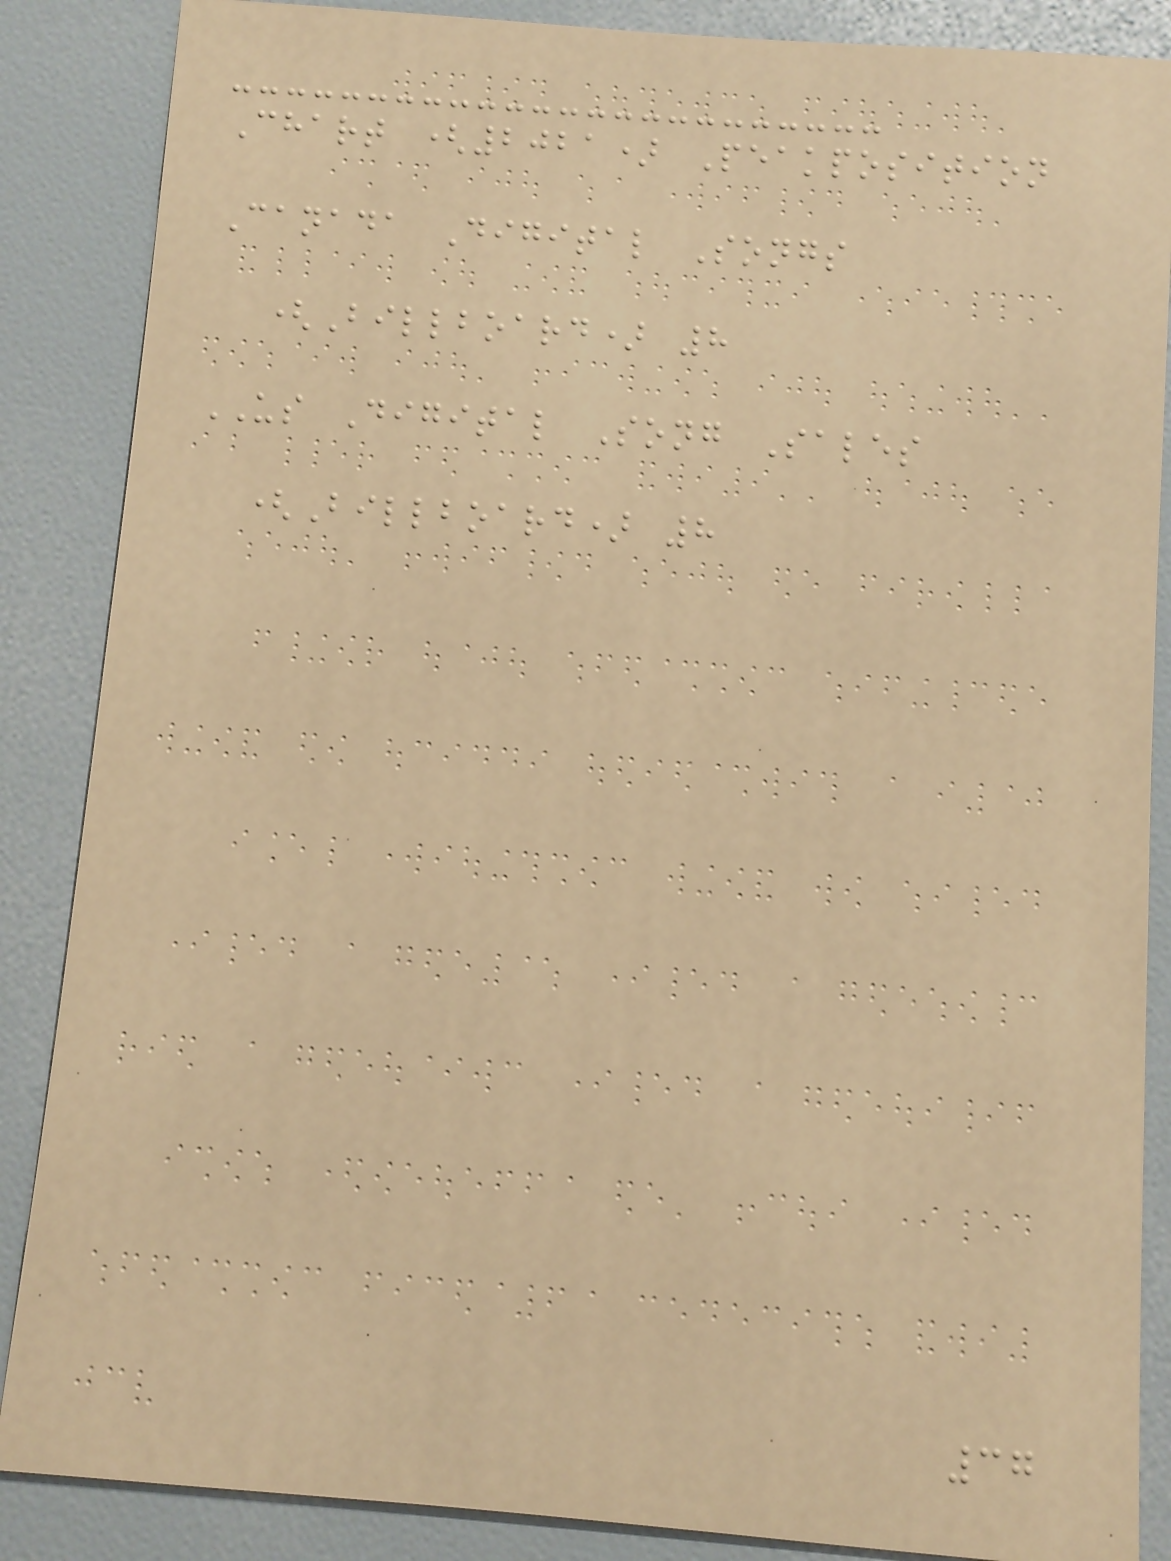Chart (2021) Peakposition
Canada Digital Songs
(Billboard) 8
US Digital Song Sales
(Billboard) 8
37
